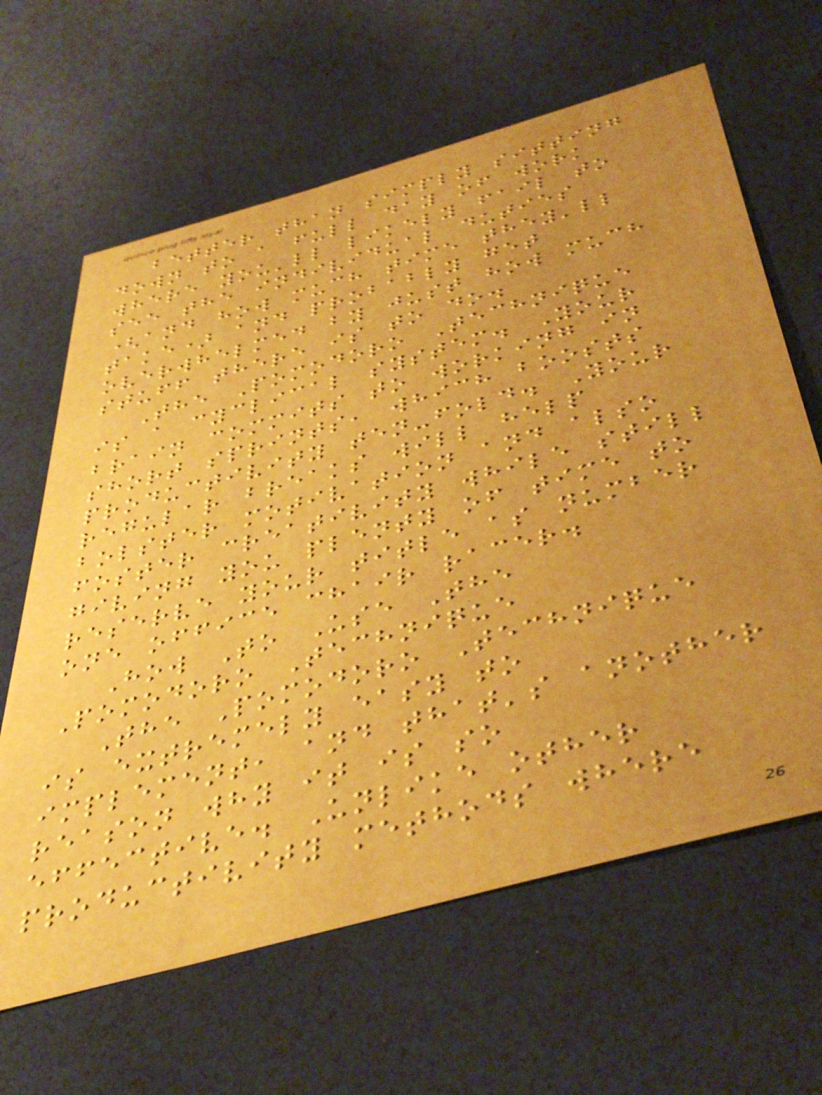better than simply sitting
down to a full day of work
where you'll likely fail to
see the individual duties
(and how much time they'll
take) and probably get
overwhelmed by just how much
stuff there is to do.
The Pomodoro Technique
is a cyclical system. Your
brain commits to working in
short sprints, which boosts
productivity ten-fold. Your
regular breaks will help
bolster motivation and also
foster creativity while still
giving you plenty of time to
reserve your title as number
one office chair racer.
How To Use The
Pomodoro Technique
The Pomodoro Technique
is extremely easy to
implement, and that's another
reason why it is so
effective. Unlike other
productivity methods where
